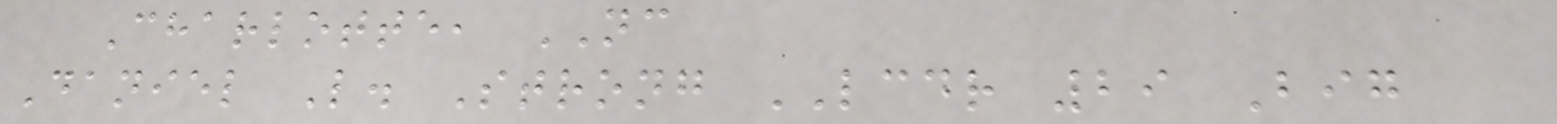Charlotte, NC
Daniel L. Strong LCDR 29 Big
